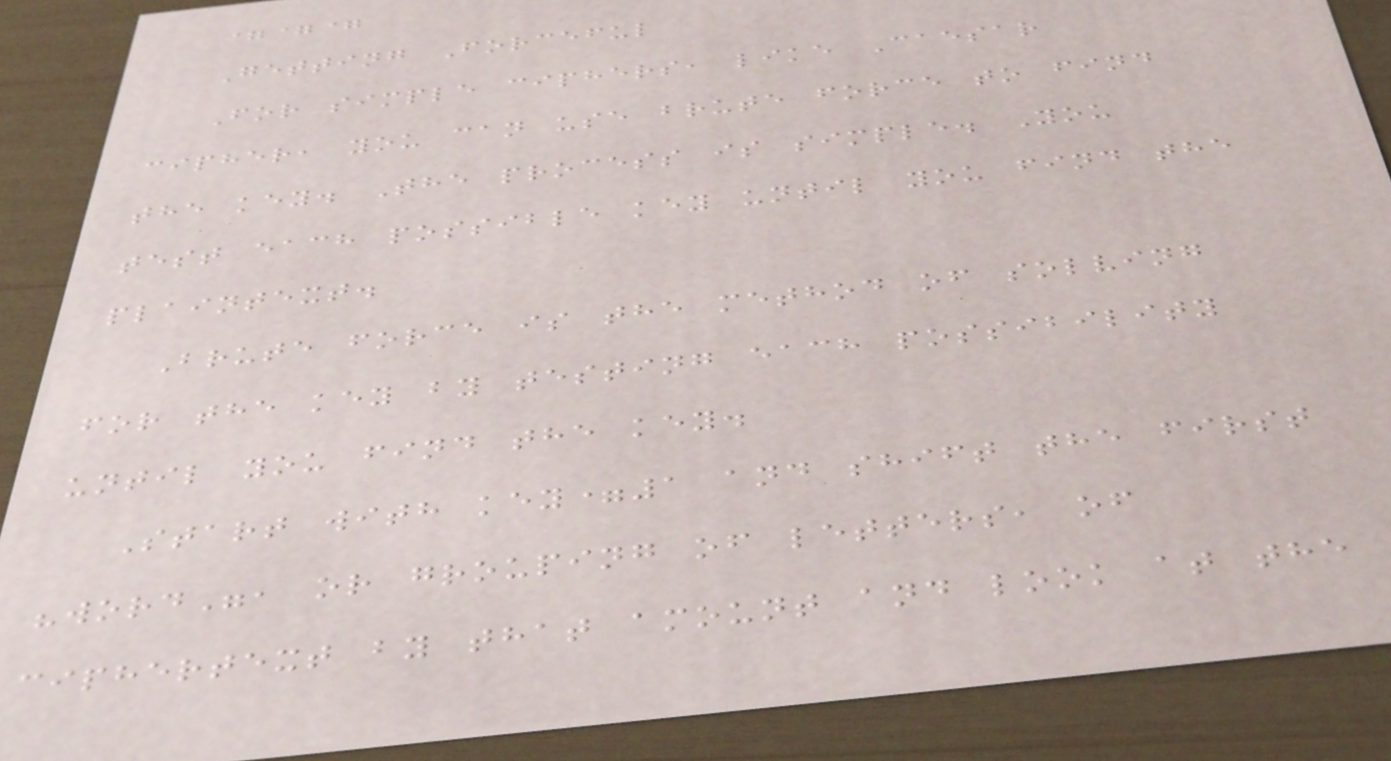===
Getting Forceful
For simple ciphers, like Caesar
cipher, you can use brute force to find
the key. The process is simple. You
test each possible key until you find the
plaintext.
Brute force is the method of solving
for the key by testing each possibility
until you find the key.
Start with key=1 and shift the first
"word", or grouping of letters, of
ciphertext by that amount and look at the
